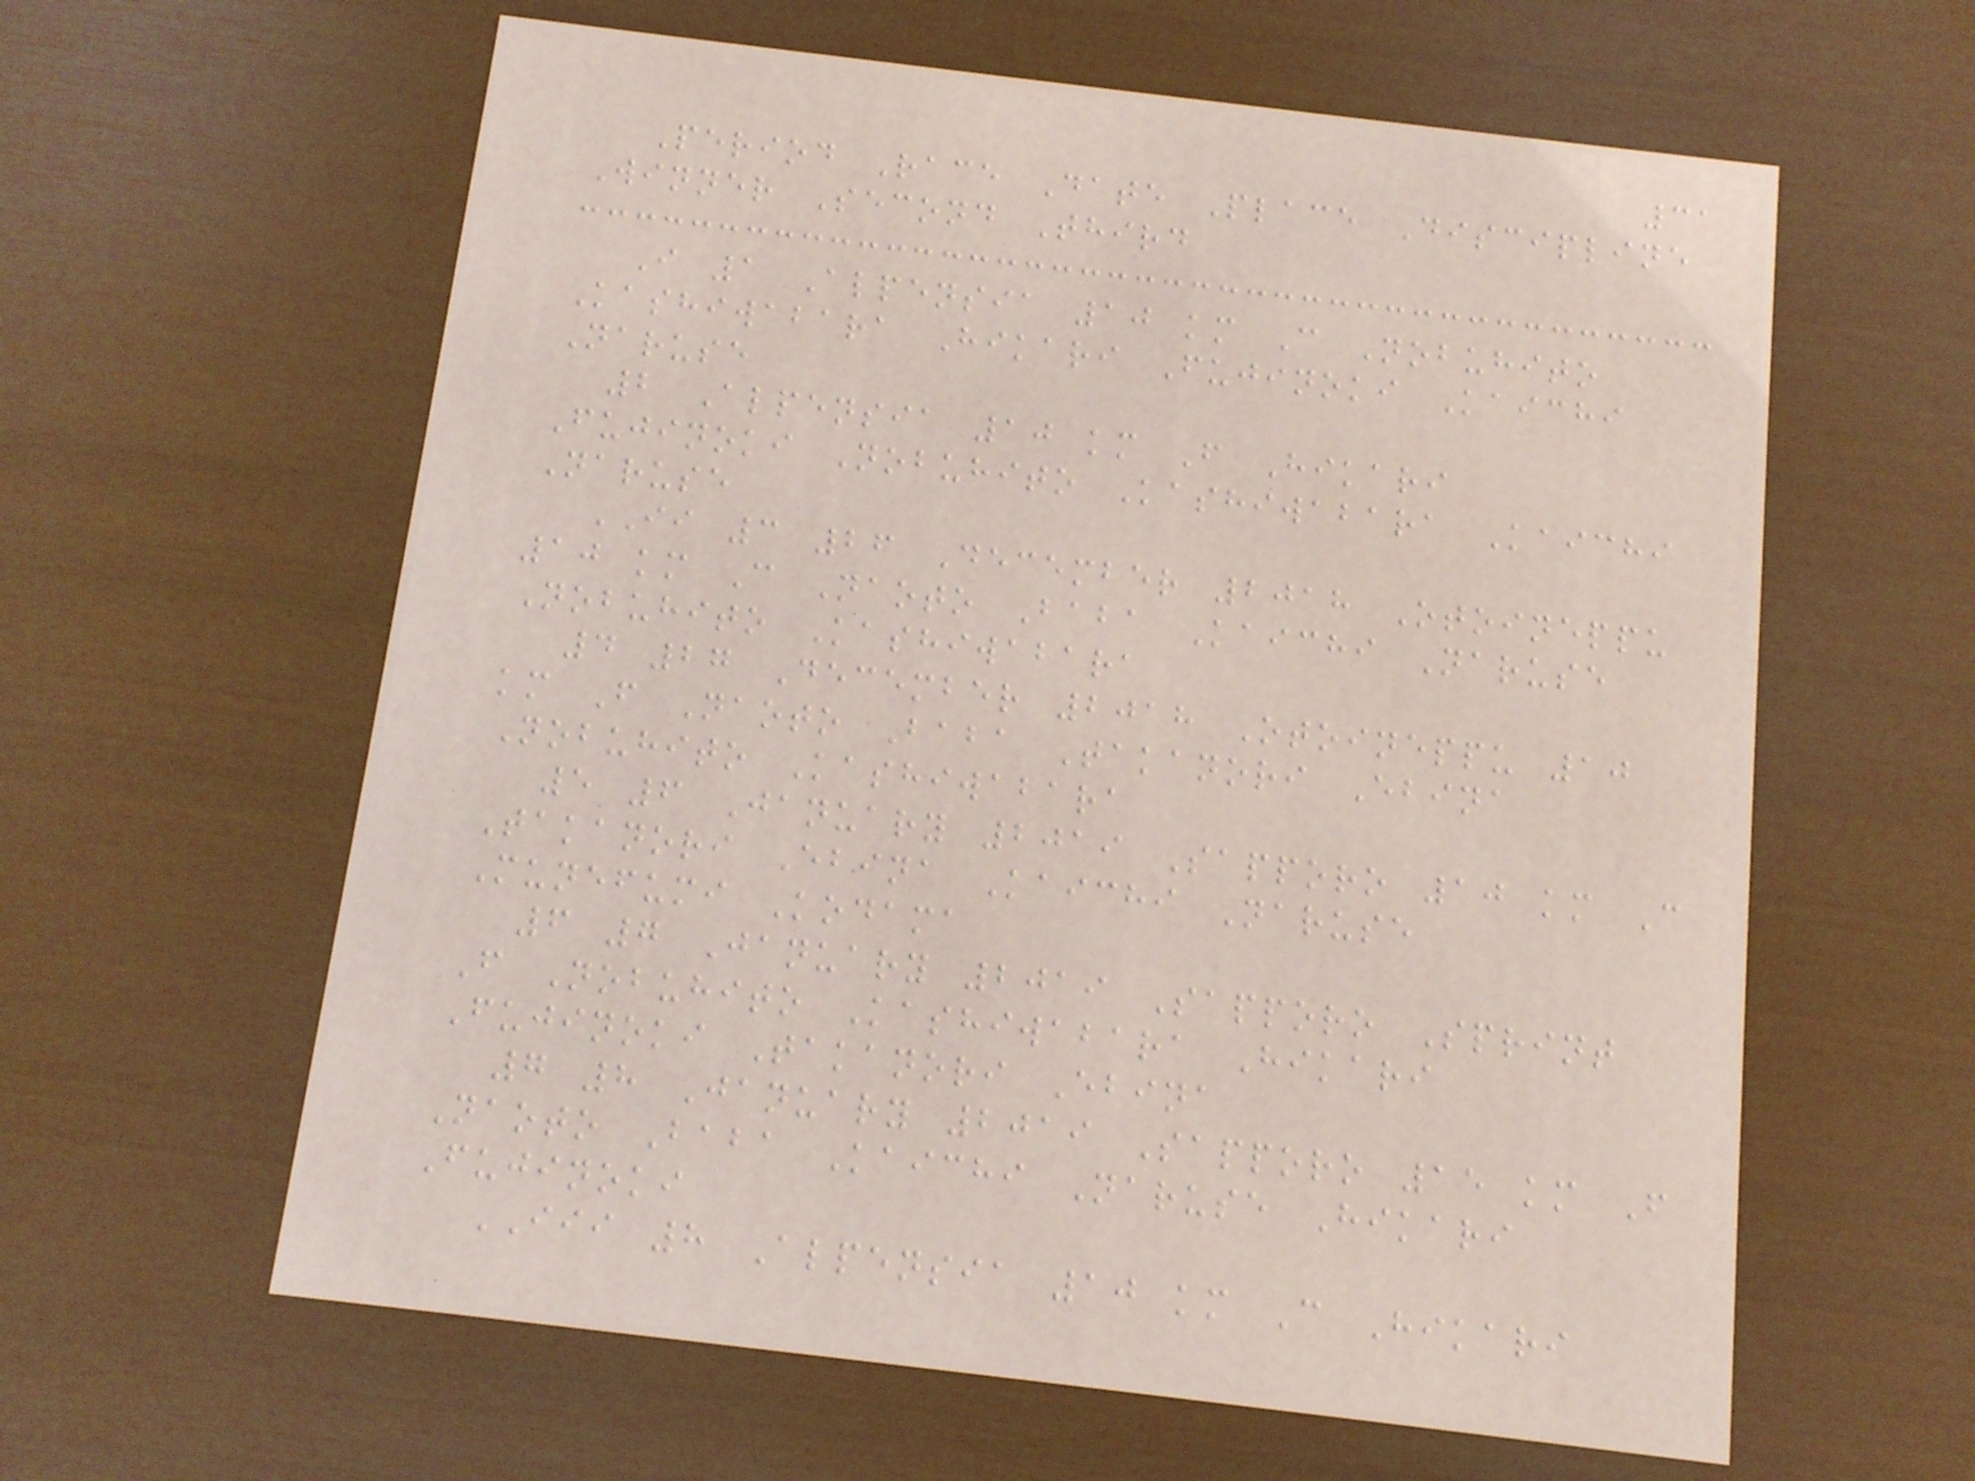31
Period Race Date Place Discipline
Winner Second Third
I 1 Alpensia 10 km C Nobuhito
Kashiwabara Hikari Fujinoki Kaichi
Naruse
2 Alpensia 10 km F Hikari
Fujinoki Nobuhito Kashiwabara Kaichi
Naruse
II 3 26 December 2018 Otoineppu
10 km C Naoto Baba Kaichi Naruse
Nobuhito Kashiwabara
4 27 December 2018 Otoineppu 10
km F Naoto Baba Takanori Ebina
Nobuhito Kashiwabara
5 6 January 2019 Sapporo 10 km C
Takanori Ebina Kaichi Naruse
Munefumi Kodama
6 7 January 2019 Sapporo Sprint
F Nobuhito Kashiwabara Hikari
Fujinoki Takanori Ebina
7 8 January 2019 Sapporo 15 km F
Naoto Baba Kaichi Naruse Hikari
Fujinoki
III 8 Alpensia 10 km C Hikari
